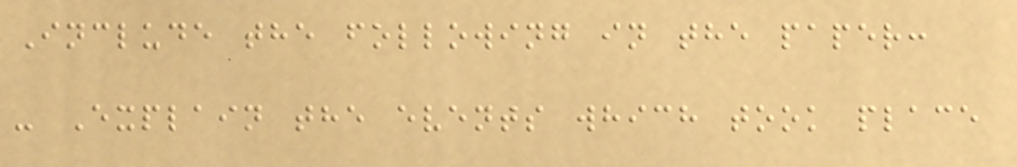Include the following in the paper:
- Explain the events which took place
